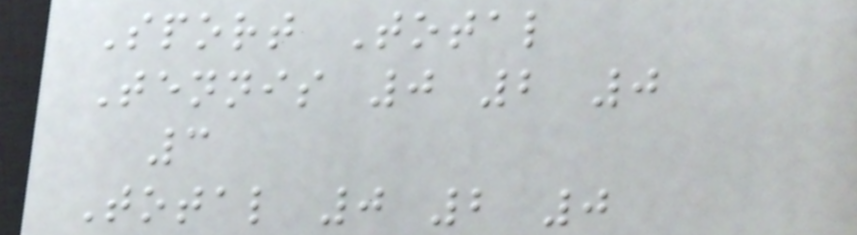Sport Total
Tennis 0 2 0
3
Total 0 2 0
